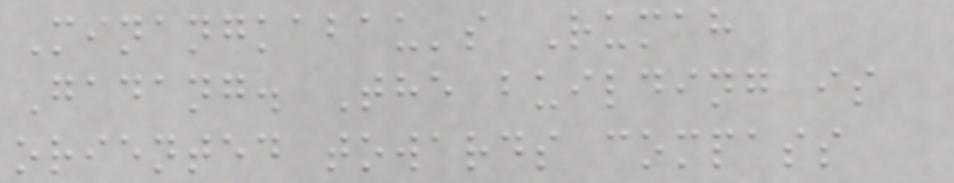Minangkabau's Rumah
Gadang. The building is
oriented towards compass
